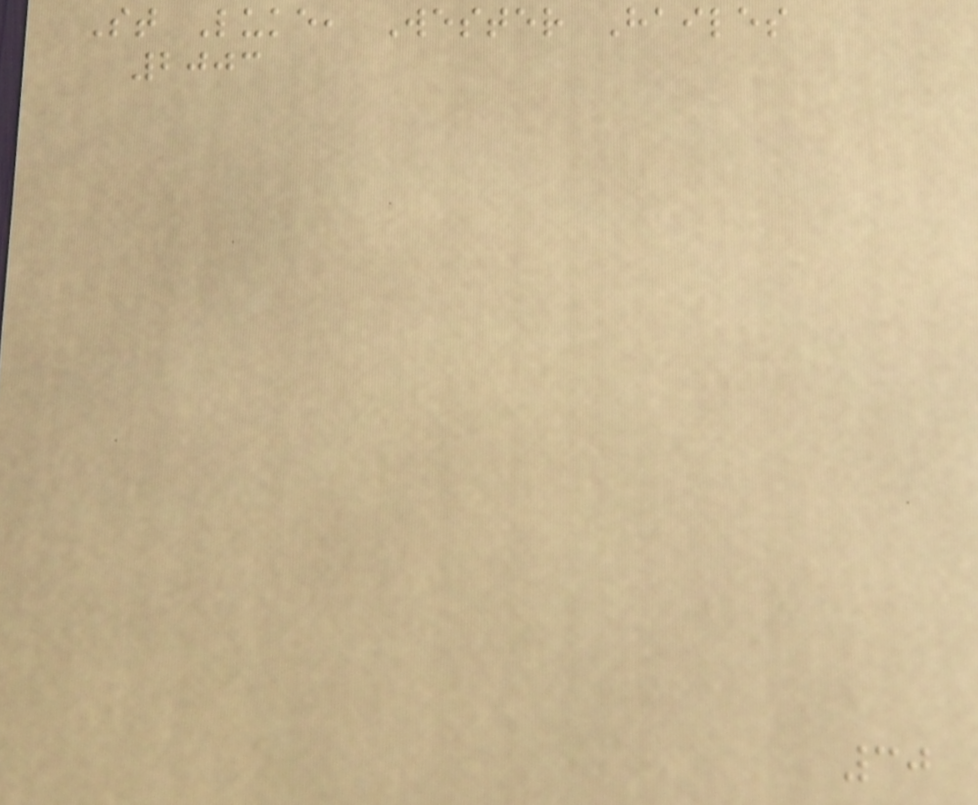St Luke, Wester Hailes
2003
30
